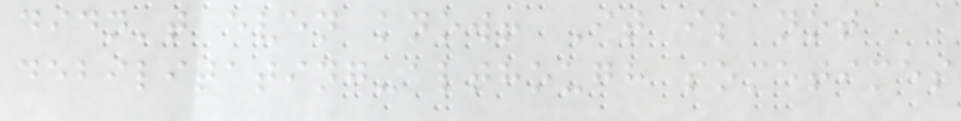didn't even know! It is not
debilitating-although sometimes
